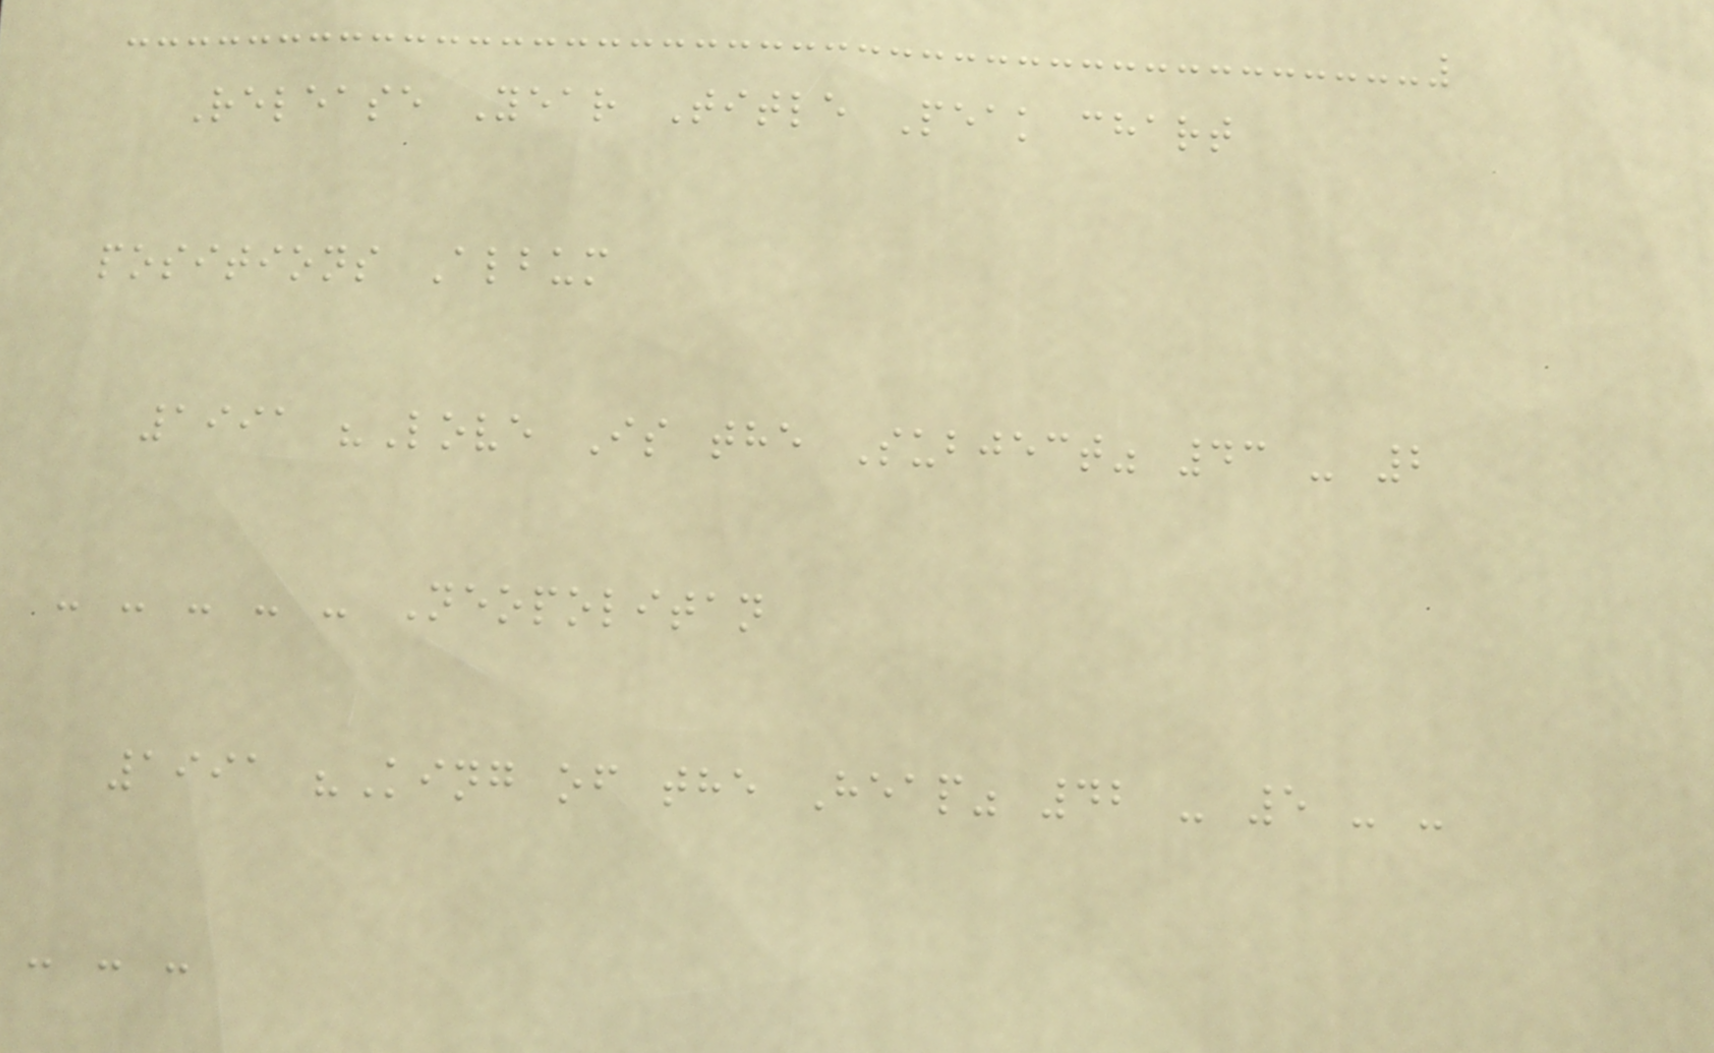Release Year Title Peak chart
positions Album
1991 "Love Is the Subject" 43 - 2
- - - - - Neopolitan
1991 "King of the Heap" 42 - 5 - -
- - -
